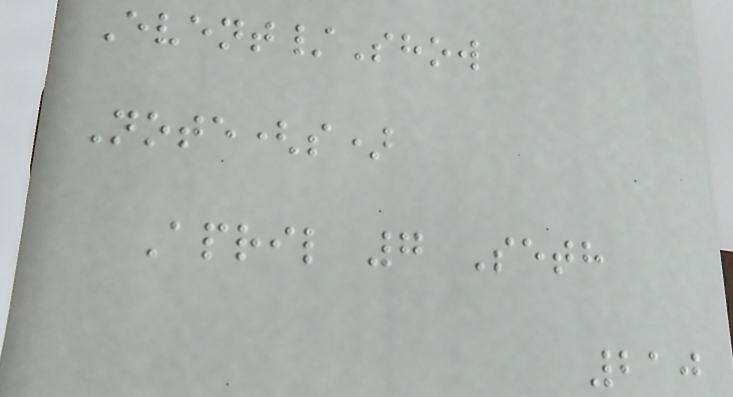Event/Show
Note(s)
April 7 Seth
210
